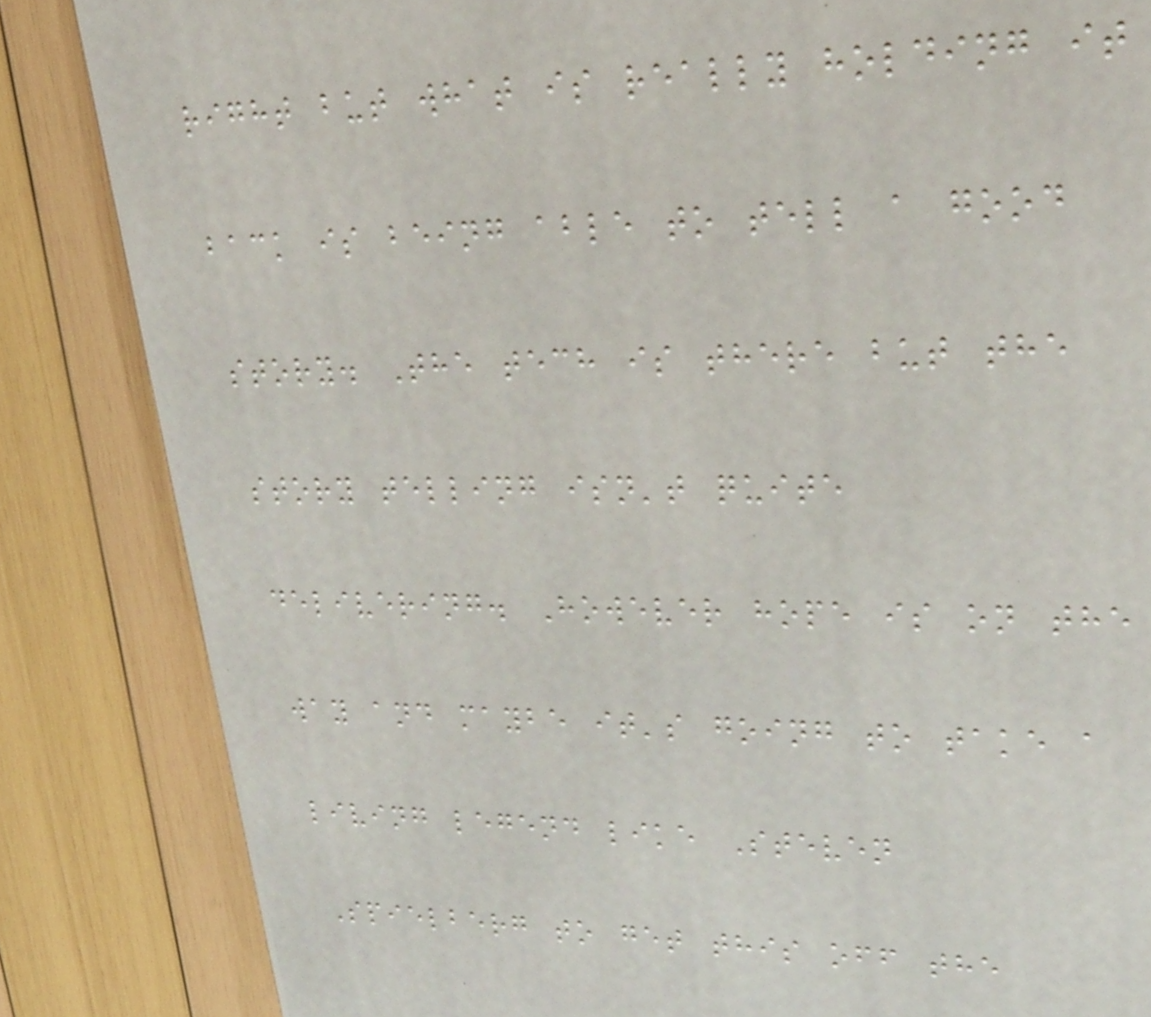right but what is really holding it
back is being able to tell a good
story. The tech is there but the
story telling isn't quite
delivering. However hope is on the
way and maybe it's going to take a
living legend like Steven
Spielberg to get this off the
